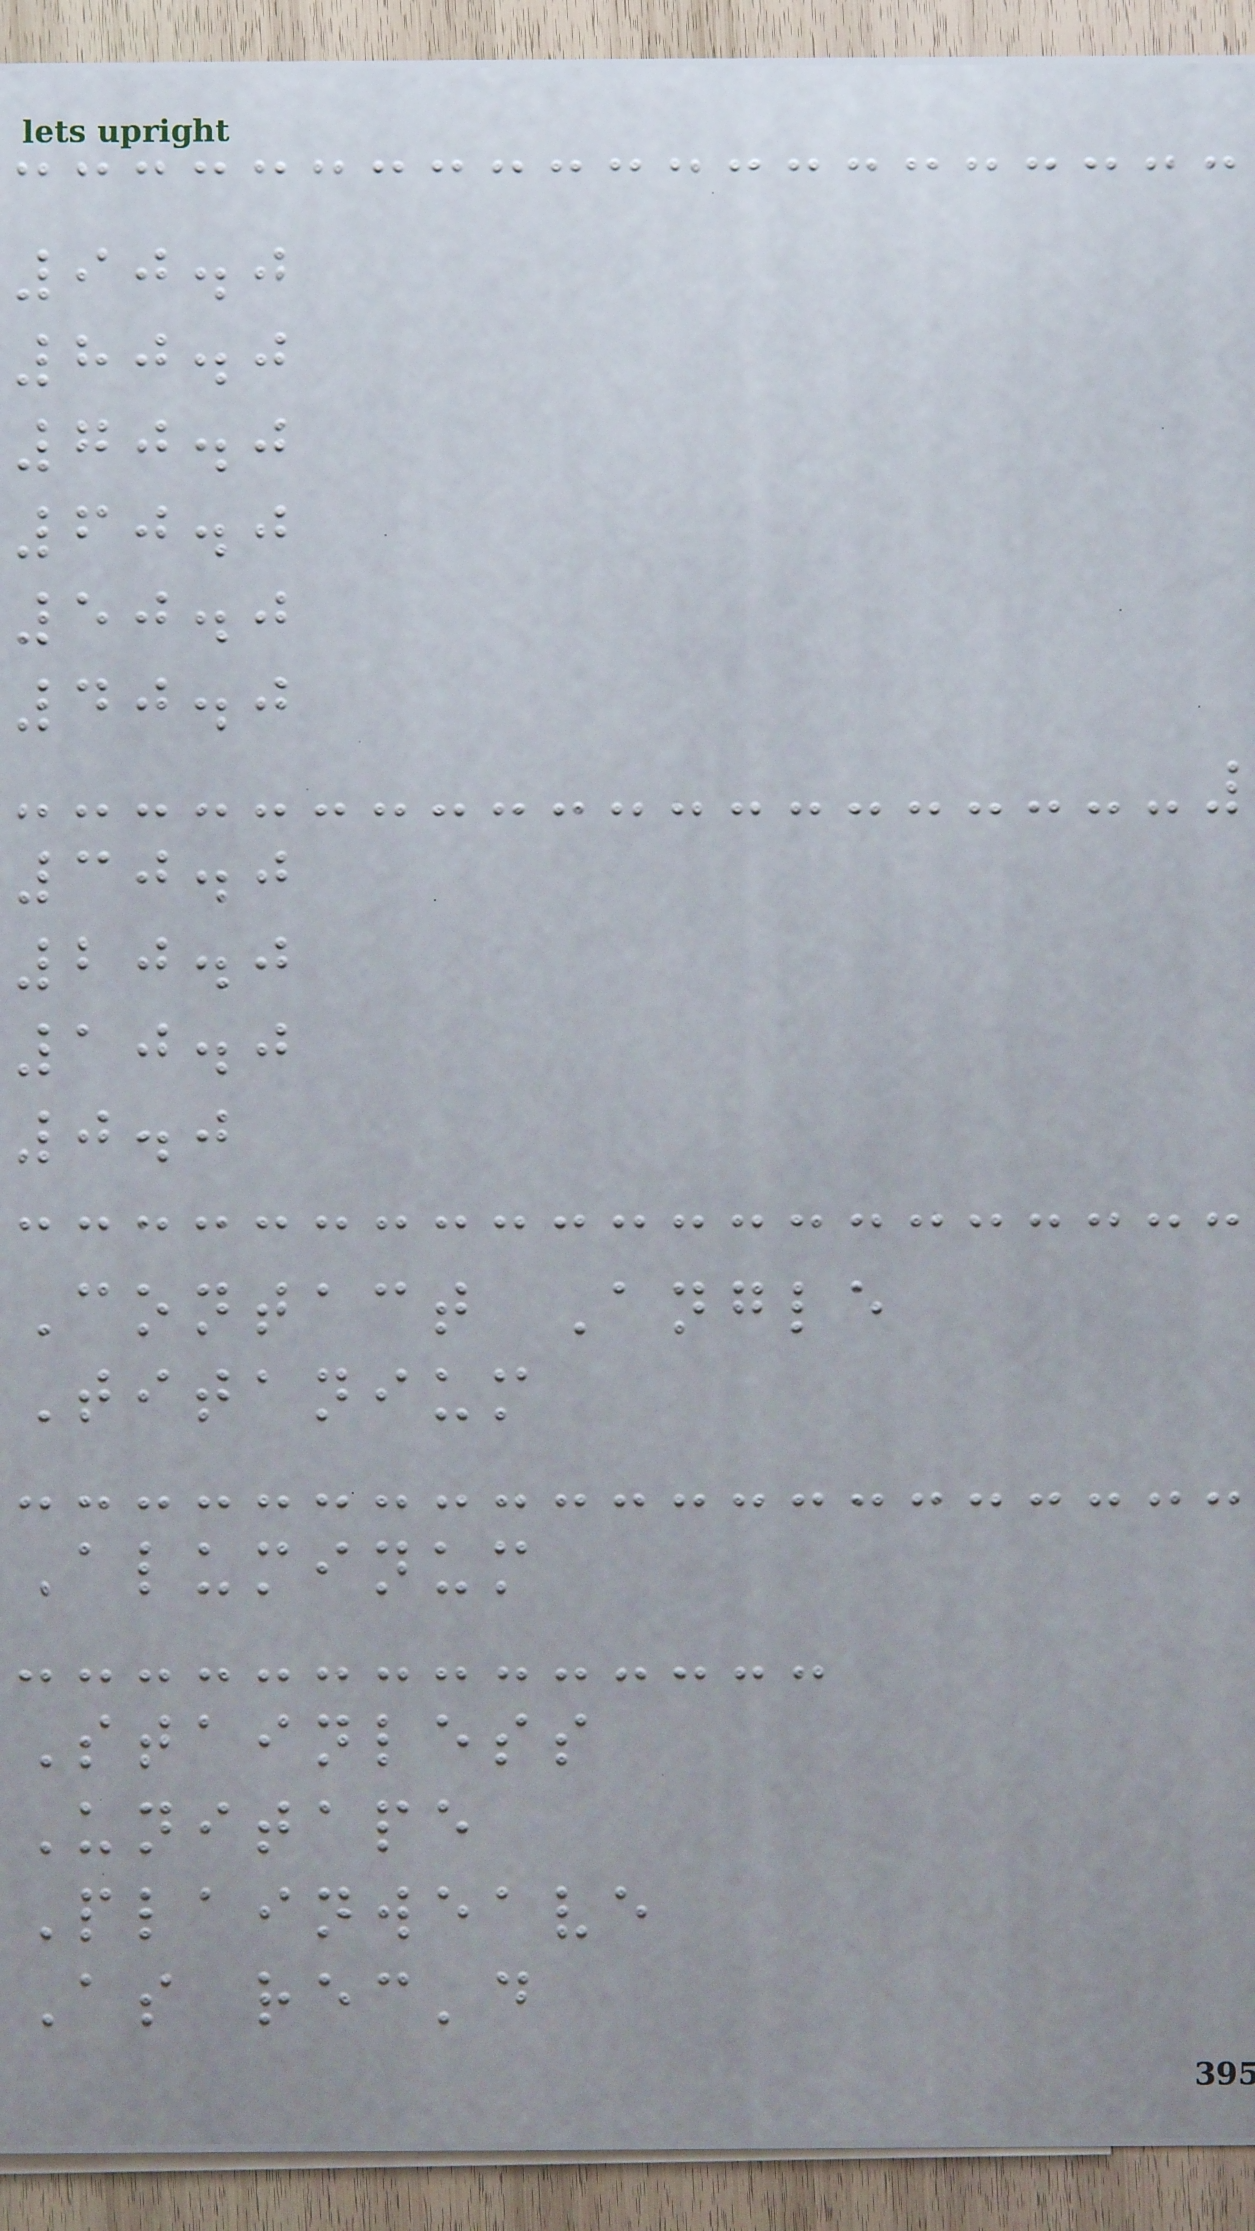90.0
80.0
70.0
60.0
50.0
40.0
30.0
20.0
10.0
0.0
Contact Angle
Titanium
Aluminum
Stainless
Unitape
Plainweave
As rec'd
